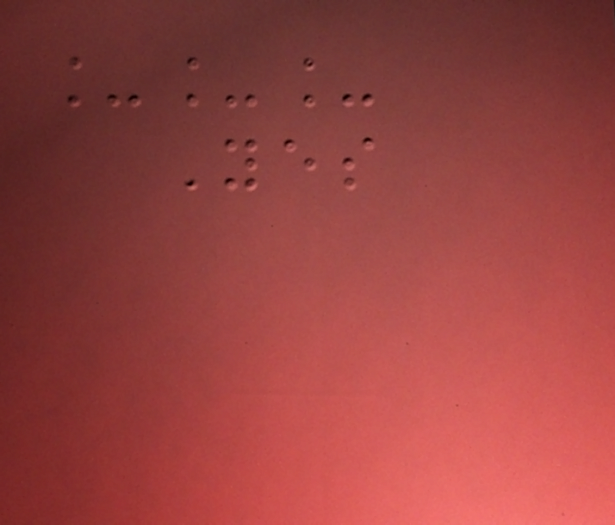___
Yes
